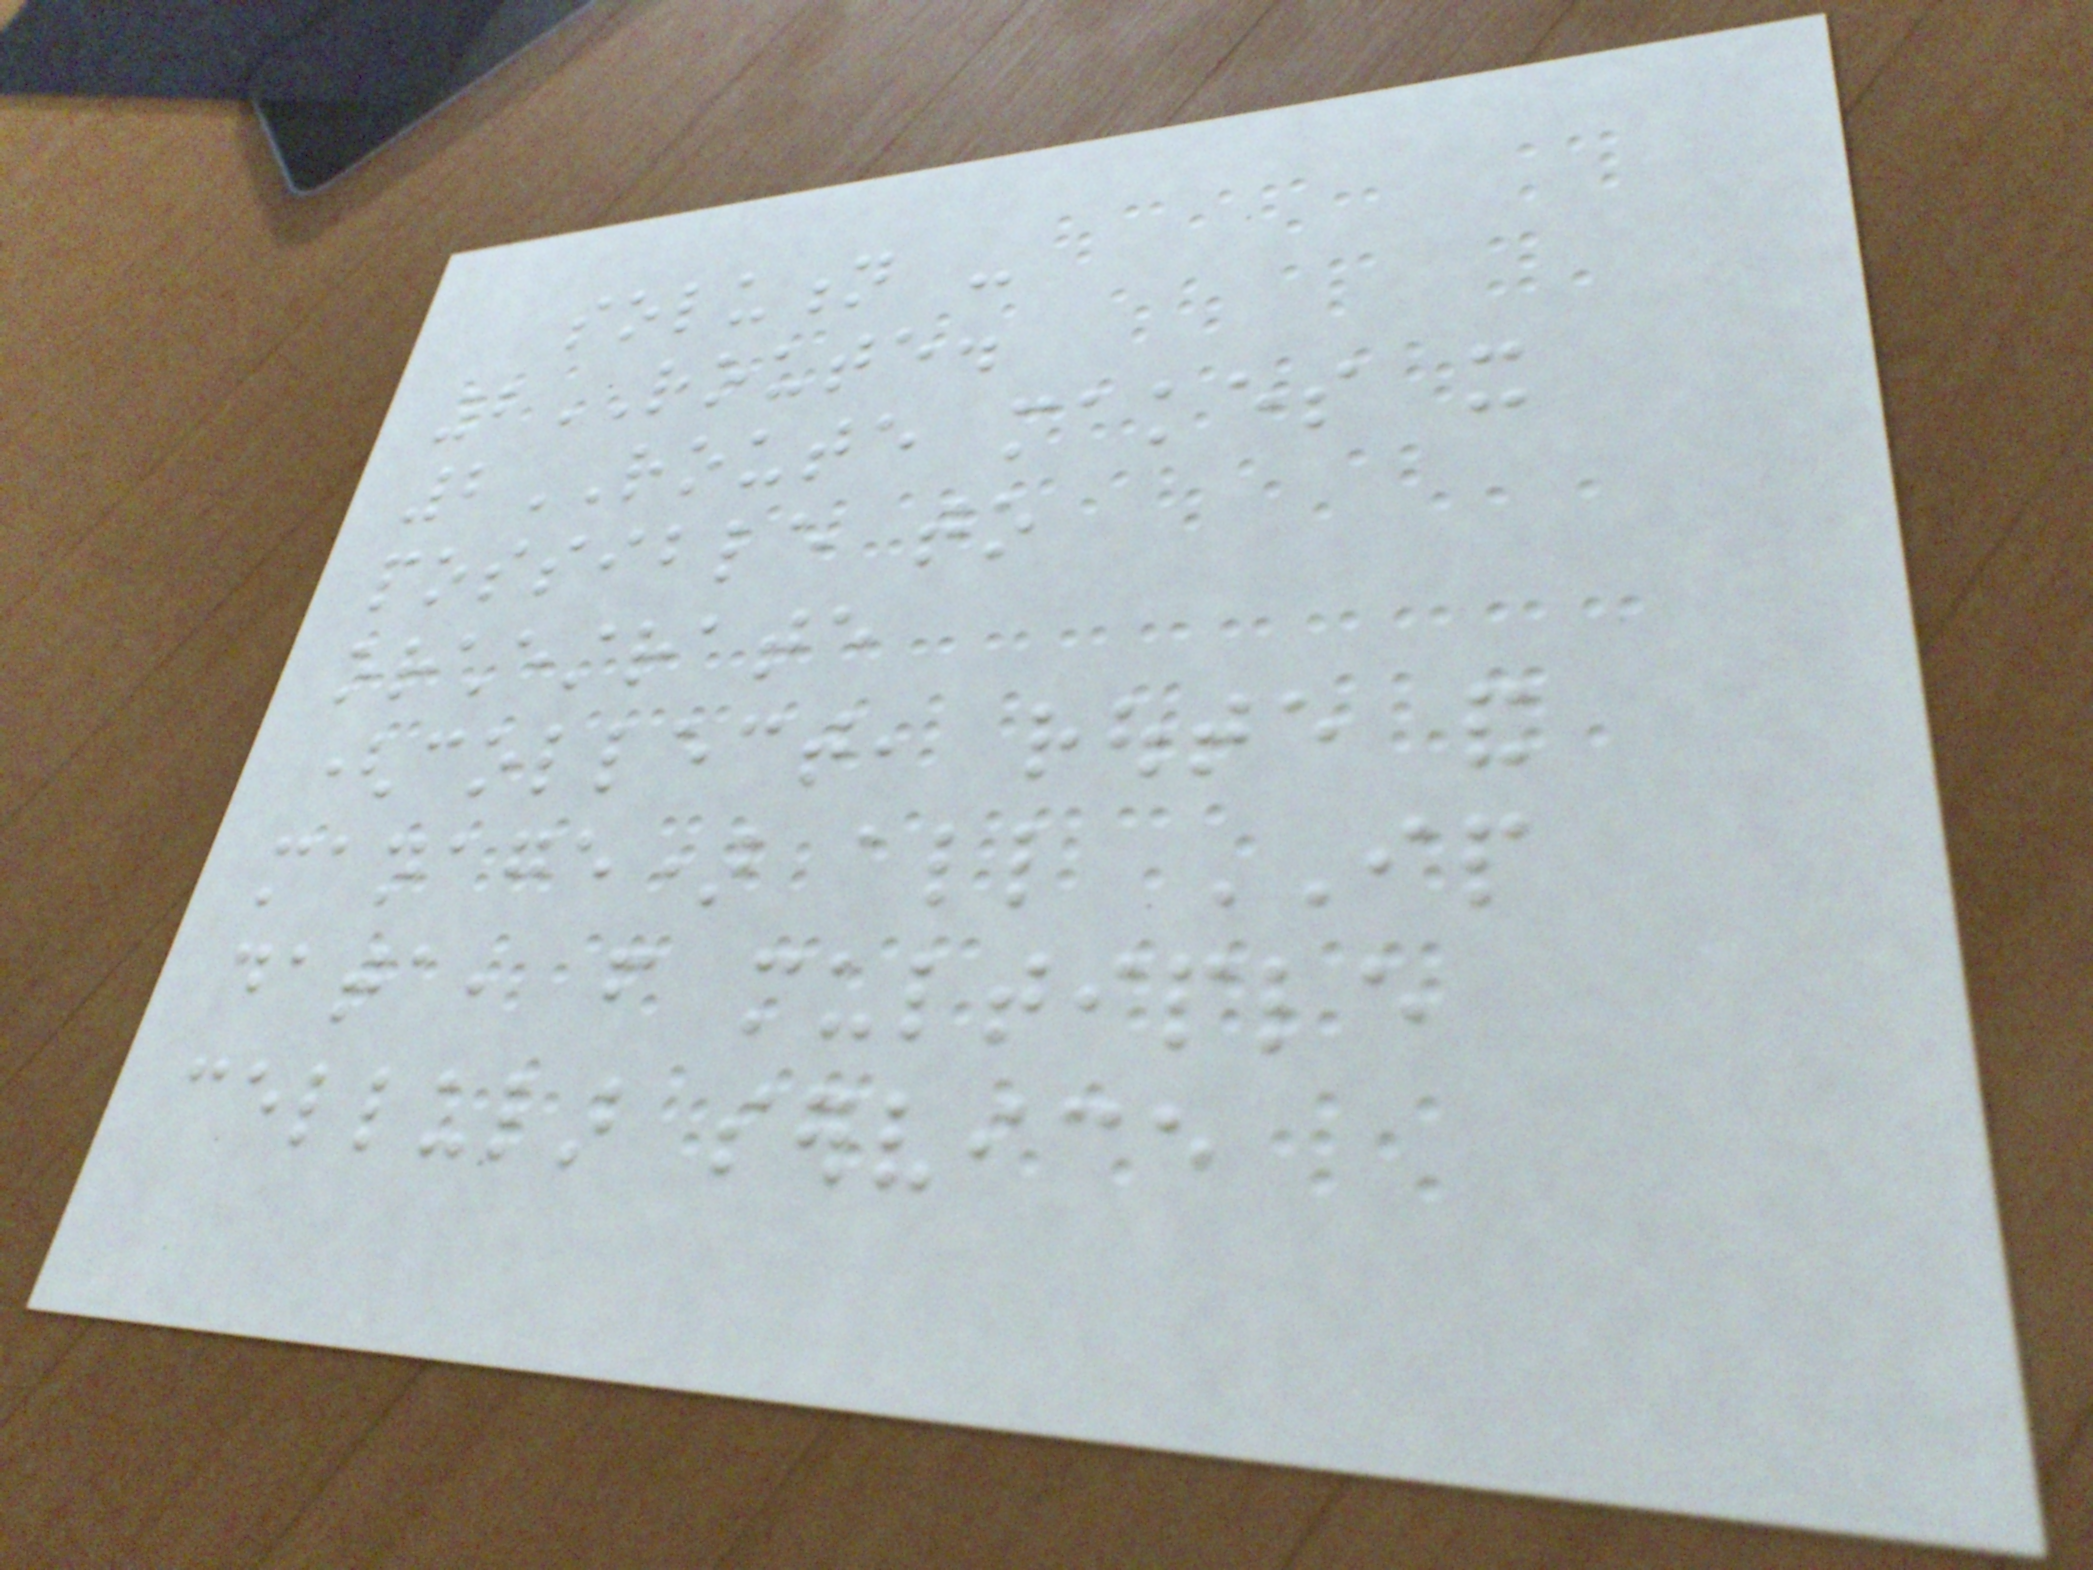solution -
2ROUTE.
2ROUTE makes it
possible to
orchestrate
(collect, route and
manage) all IP
data, from multiple
cellular service
